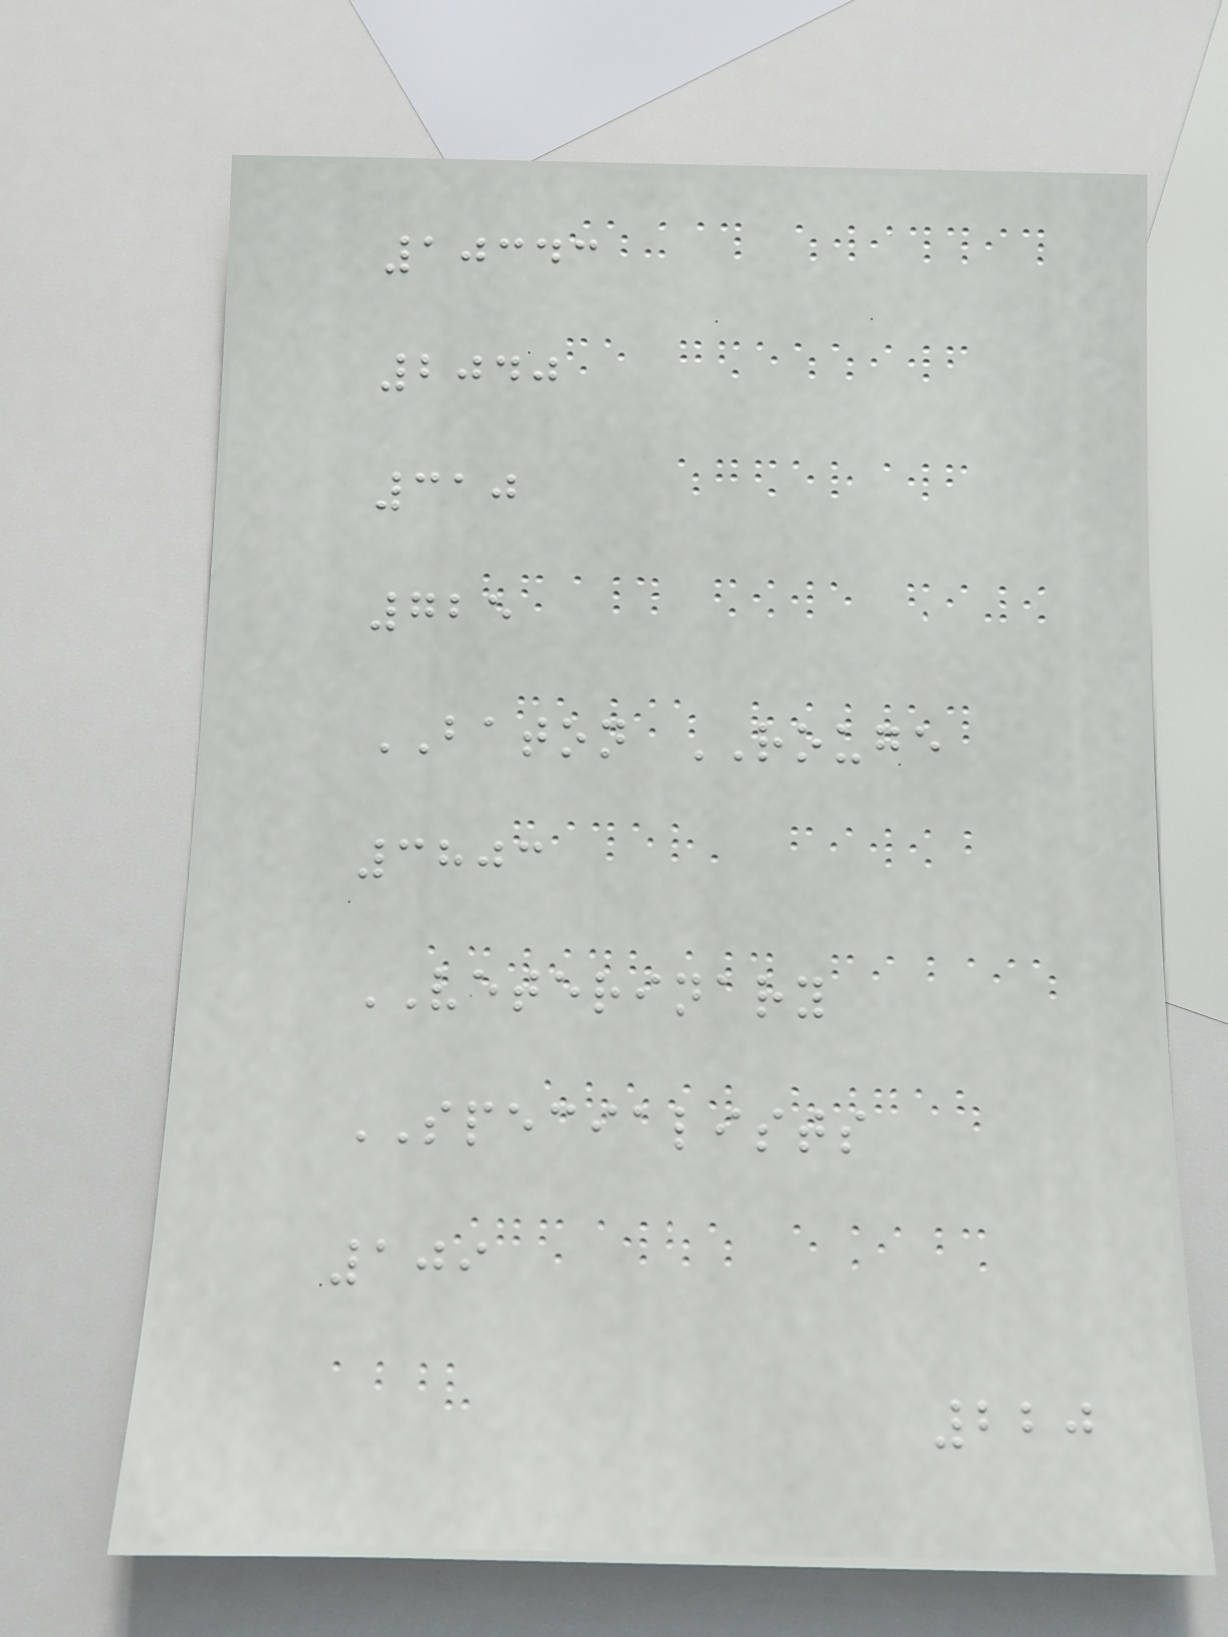10343
2040
310
725
BATON ROUGE
3803
VETERINARY
SPECIALISTS
109
220
